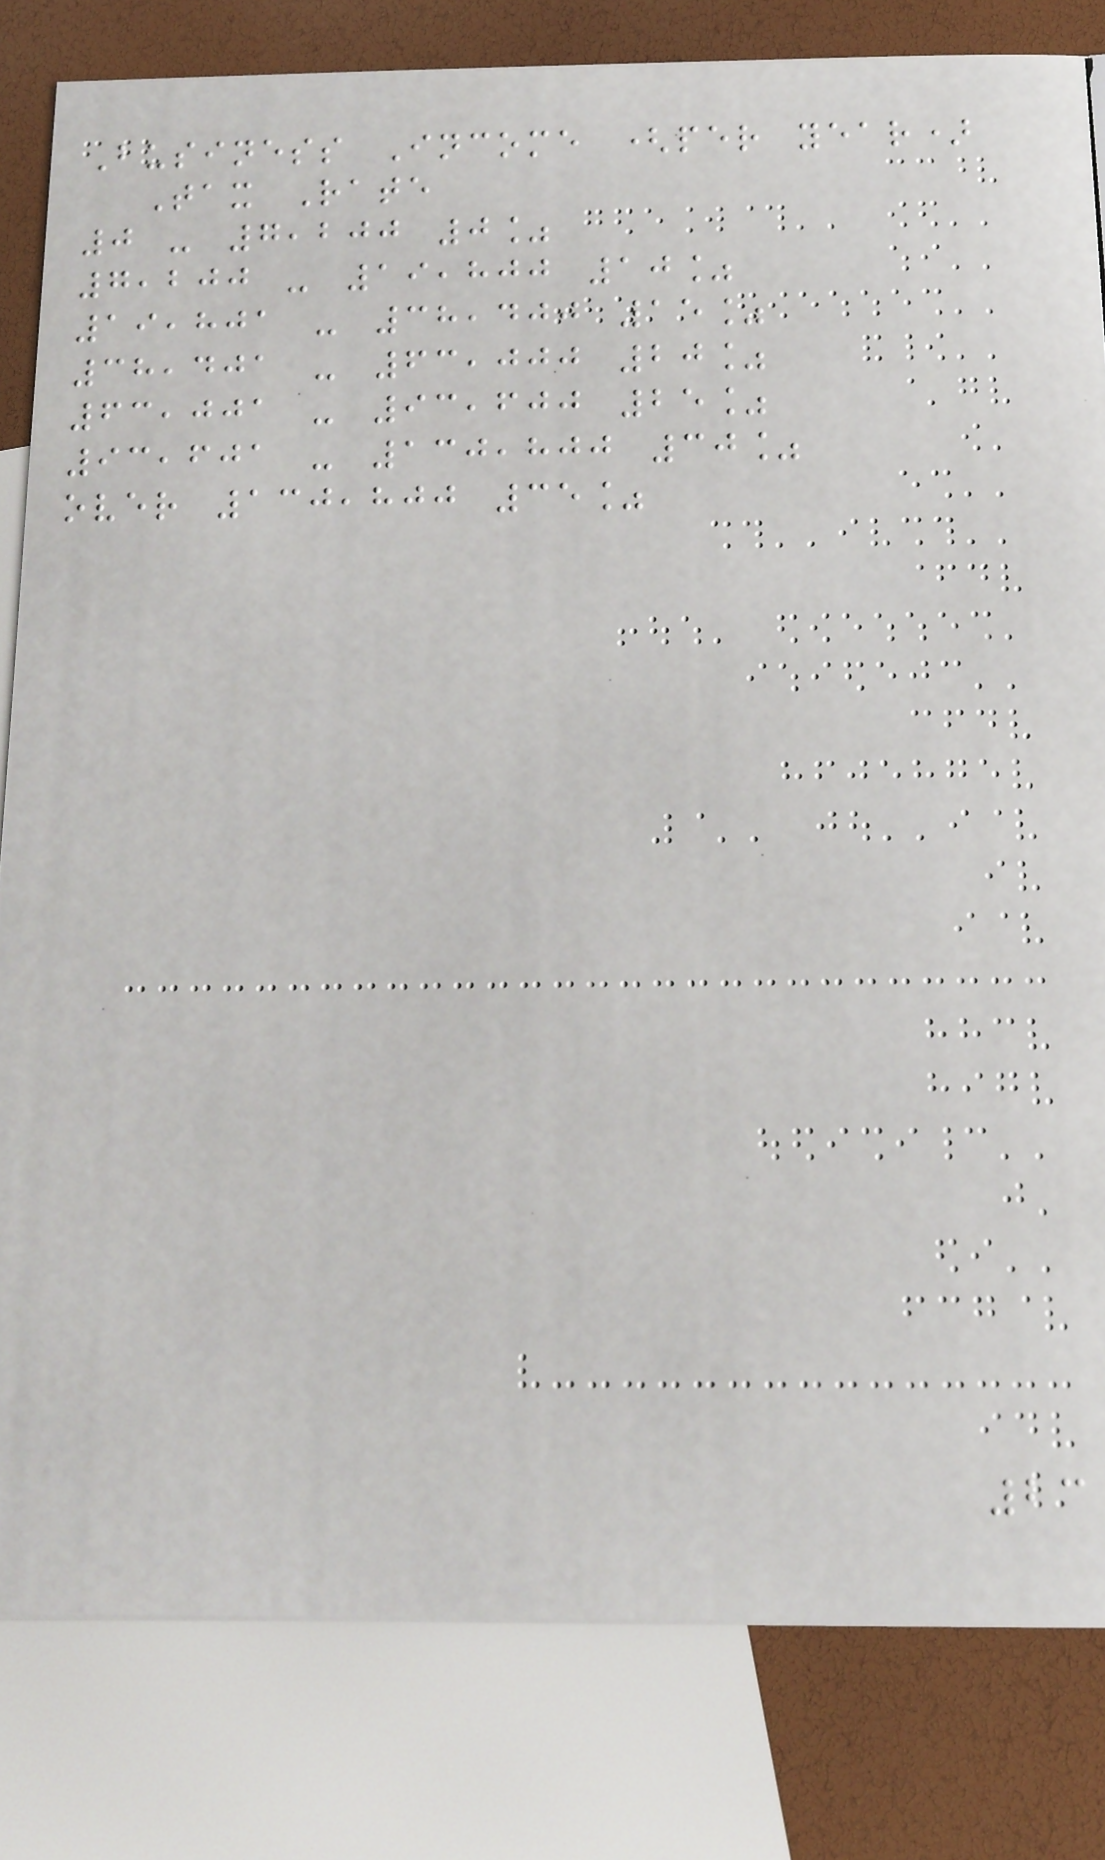Business Income (per year)
Tax Rate
0 - 7,200 0%
7,200 - 19,800 10%
19,801 - 38,400 15%
38,401 - 63,000 20%
63,001 - 93,600 25%
93,601 - 130,800 30%
over 130,800 35%
23
